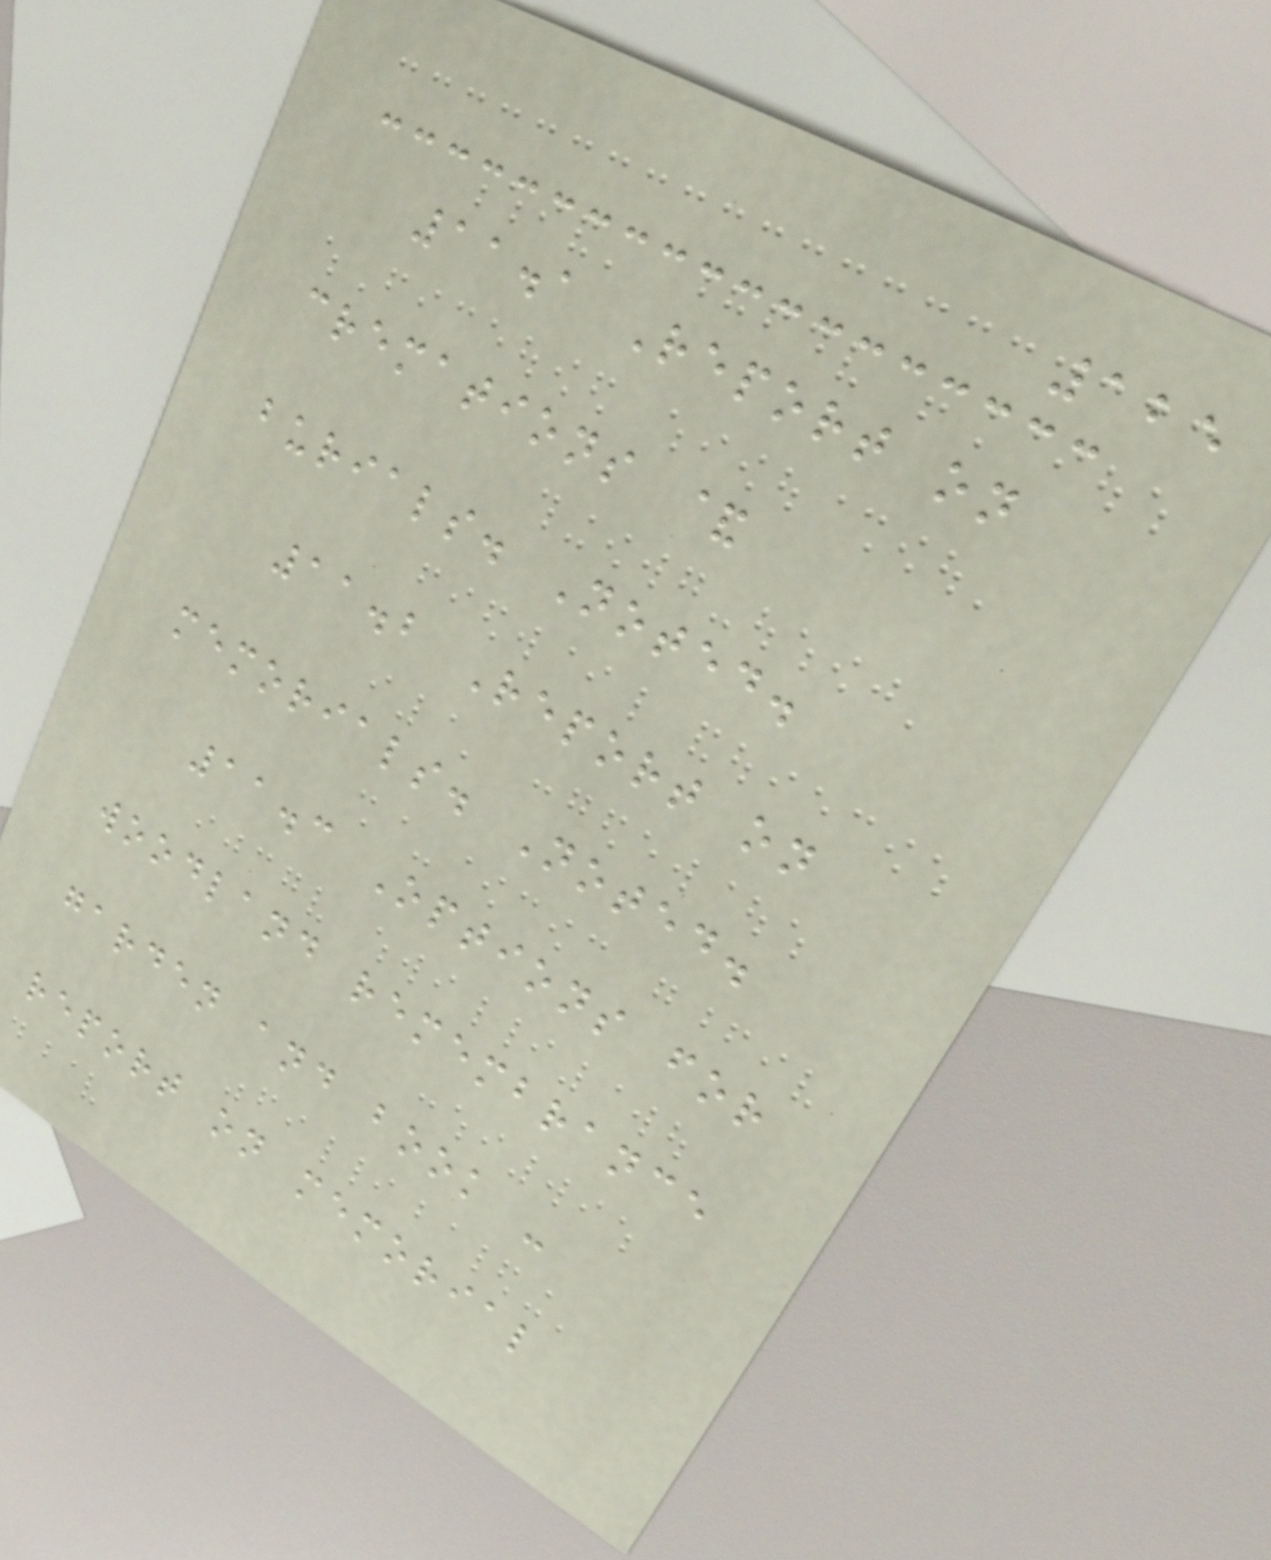125
11.1 Report on
cremations &
burials. Noted.
11.2 Report on
memorials. Noted.
11.3 Options for
woodland remembrance
garden and book -
report on memorial
